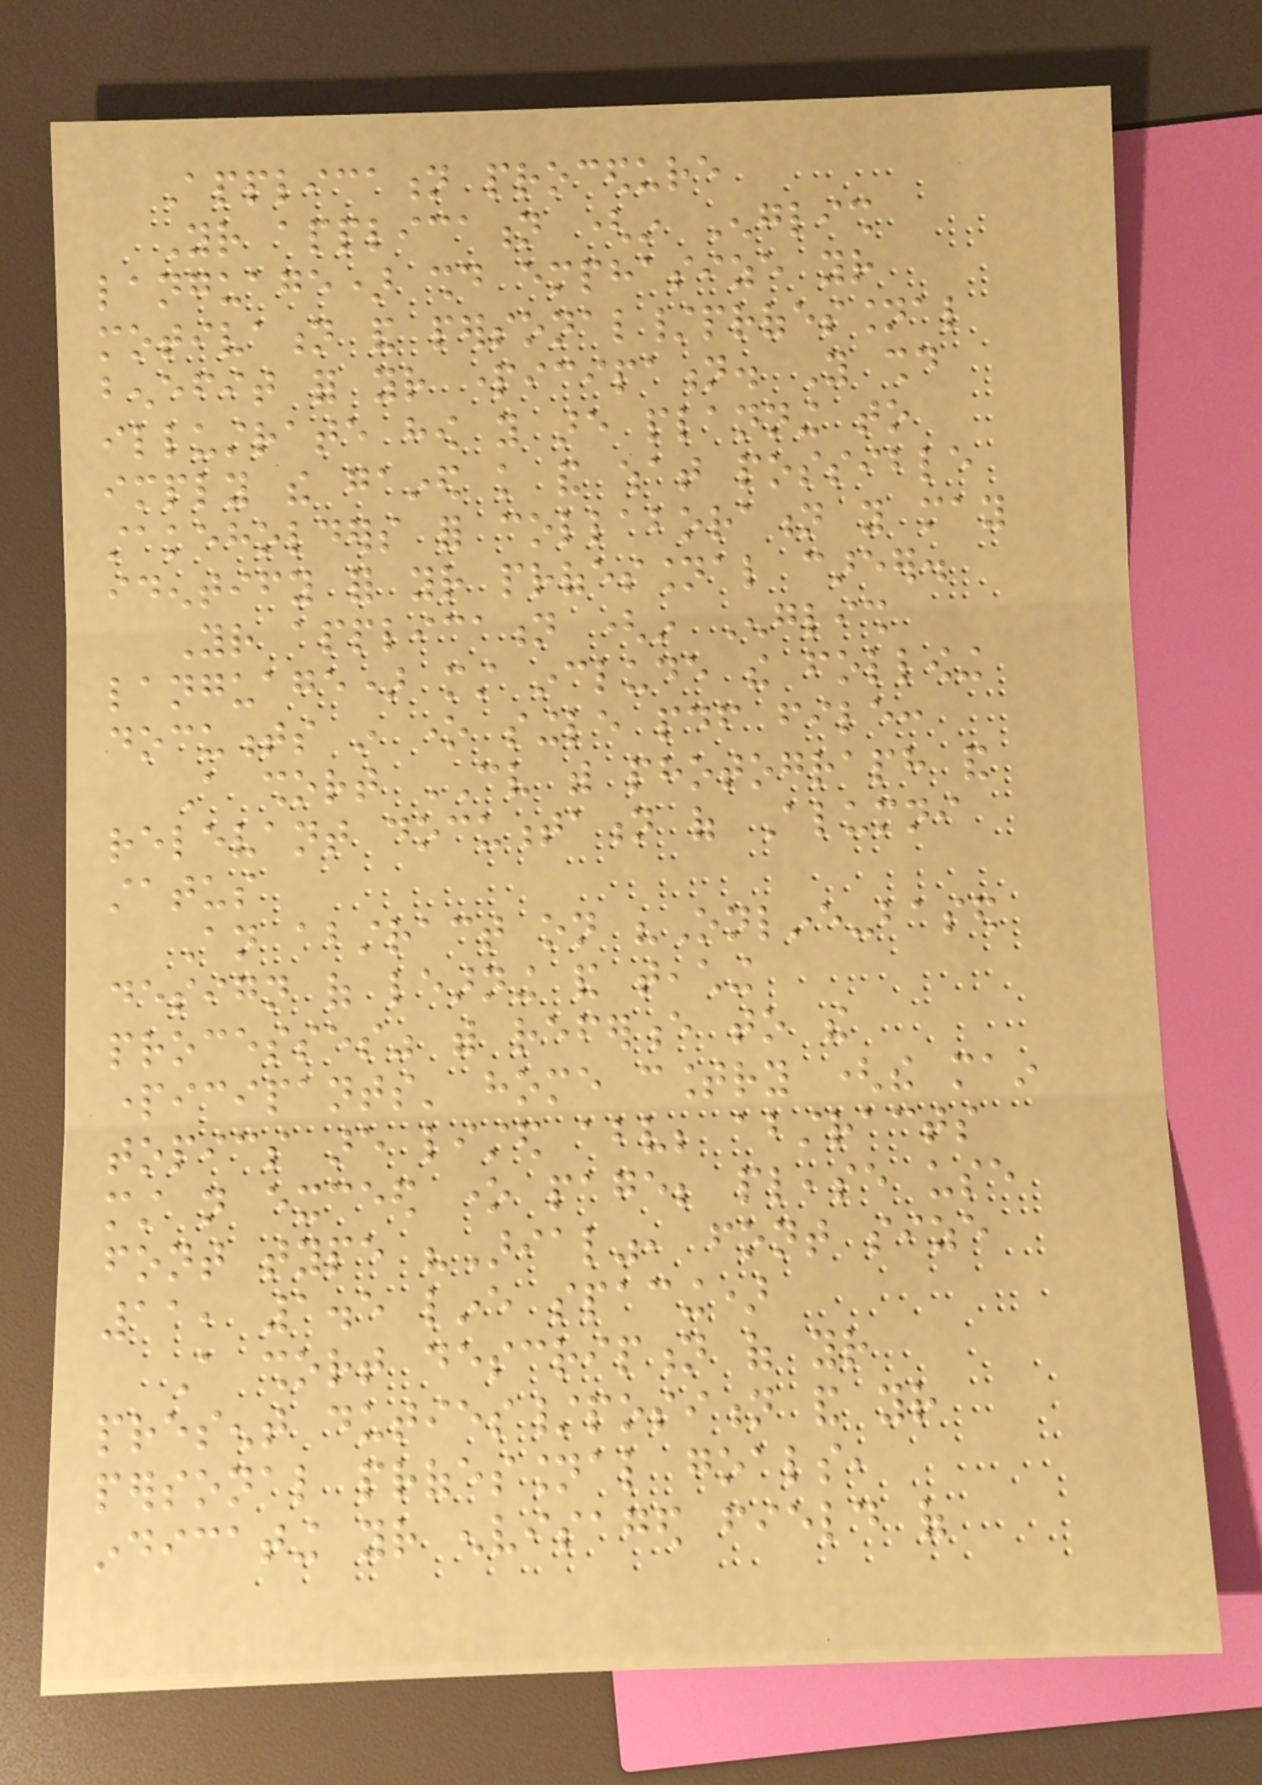Application procedure
Your application (in English
language) should emphasize your
motivation and personal/professional
benefit for your participation. You should
illustrate how you are planning to
imply the gained knowledge and what possible
stakeholders for collaboration you may
identify for your professional career.
Your application (in English
language) must include the following
documents in one single pdf file:
A short CV with photograph and
relevant documentation of Alumni
status
An abstract on "Online-based
design of learning and teaching
processes" with reference to the
participants' home country (the main
topics are listed above; abstracts
must not exceed one page; please use
font type "Arial", font size
11, 1.5 line spacing)
A short description of your
present duties/position and your
personal professional goals,
indicating your envisaged field of
